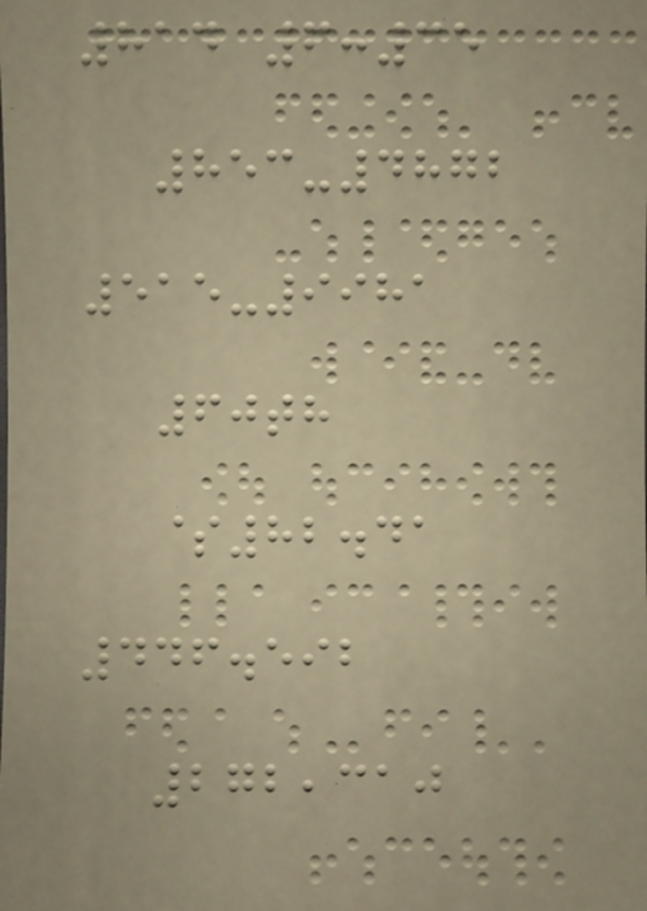814 6:35
853-4872
515-9981
60th
$82.41
446.592
272,310
